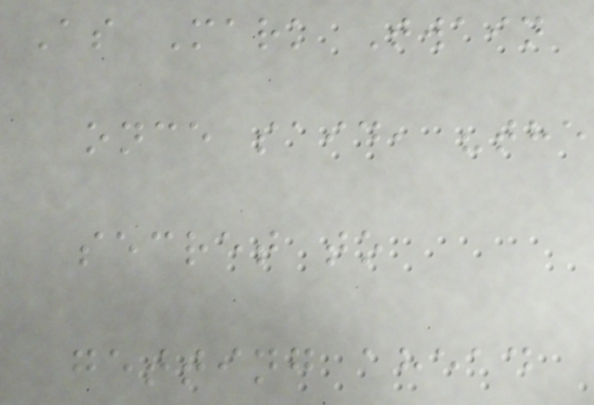As Mark Twain
once said, "the
secret to
getting ahead
